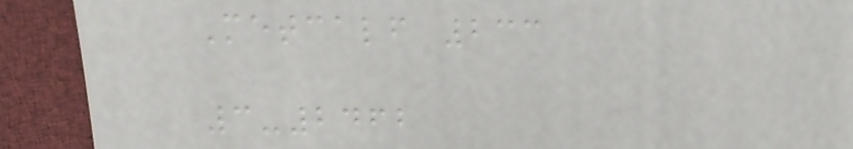Metcalf 233
3-2462
